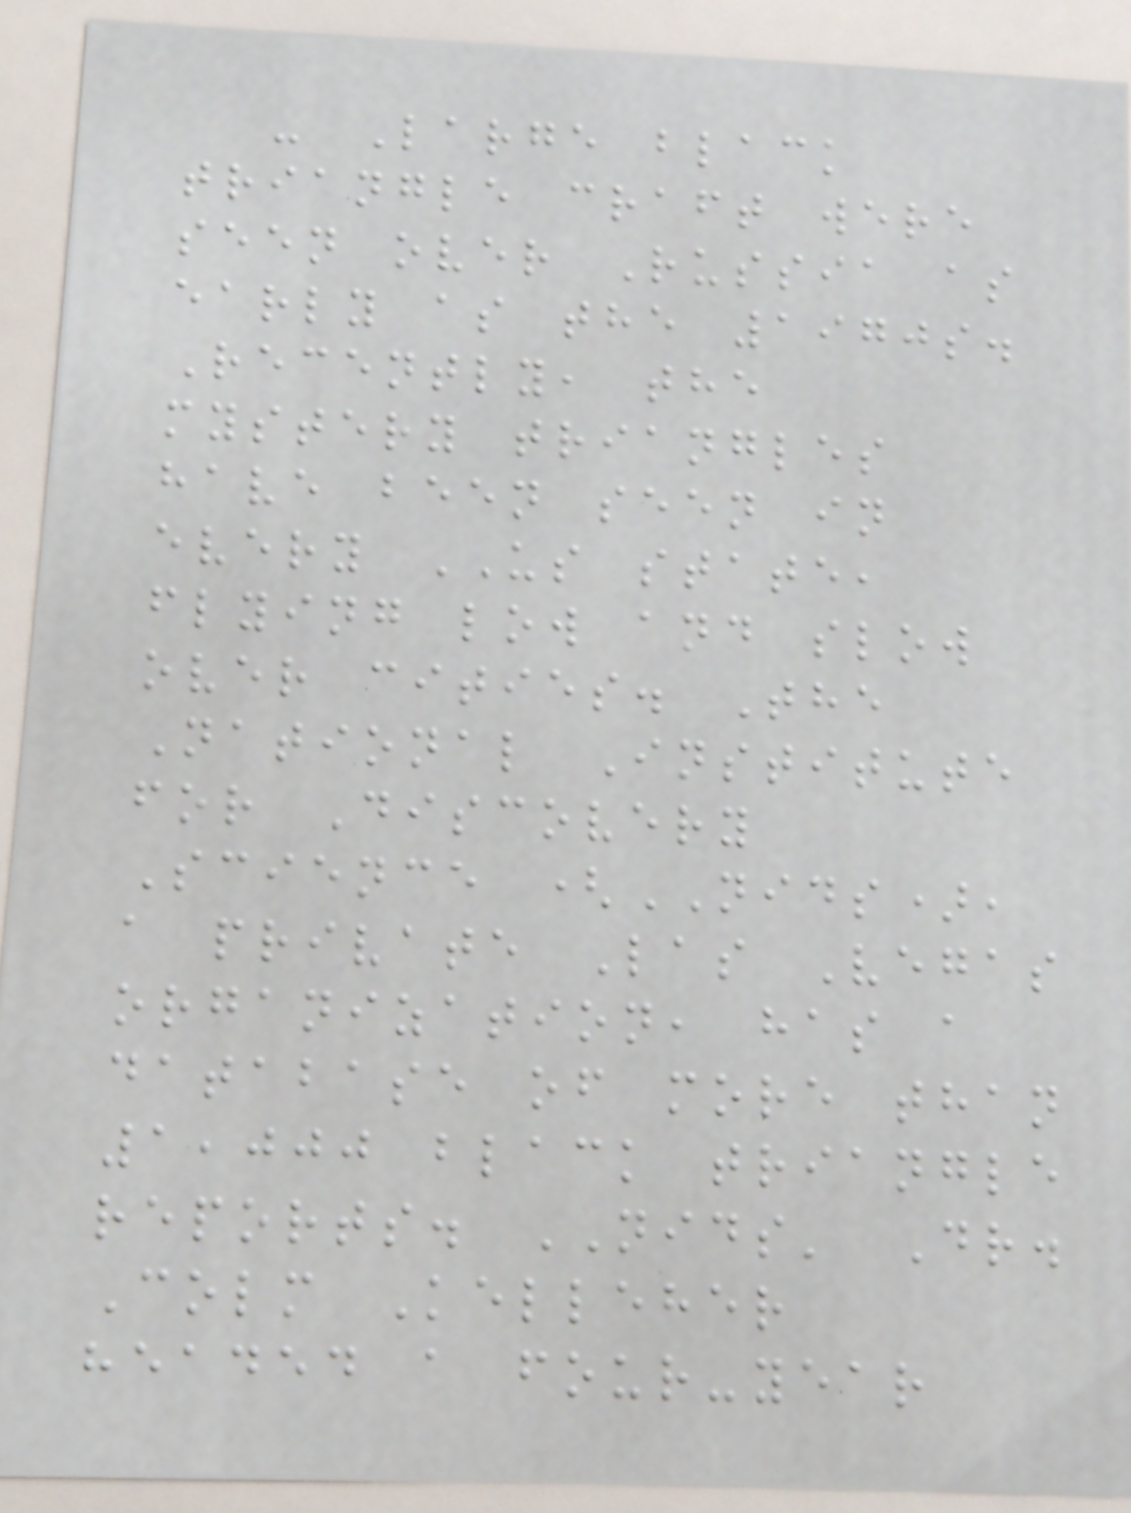- Large black
triangle craft were
seen over Russia as
early as the 1970s.
Recently, the
mystery triangles
have been seen in
every US state,
flying low and slow
over cities. The
National Institute
for Discovery
Science (NIDS),
a private Las Vegas
organization, has a
database of more than
1,000 black triangle
reports. NIDS' Dr.
Colm Kelleher
headed a four-year
